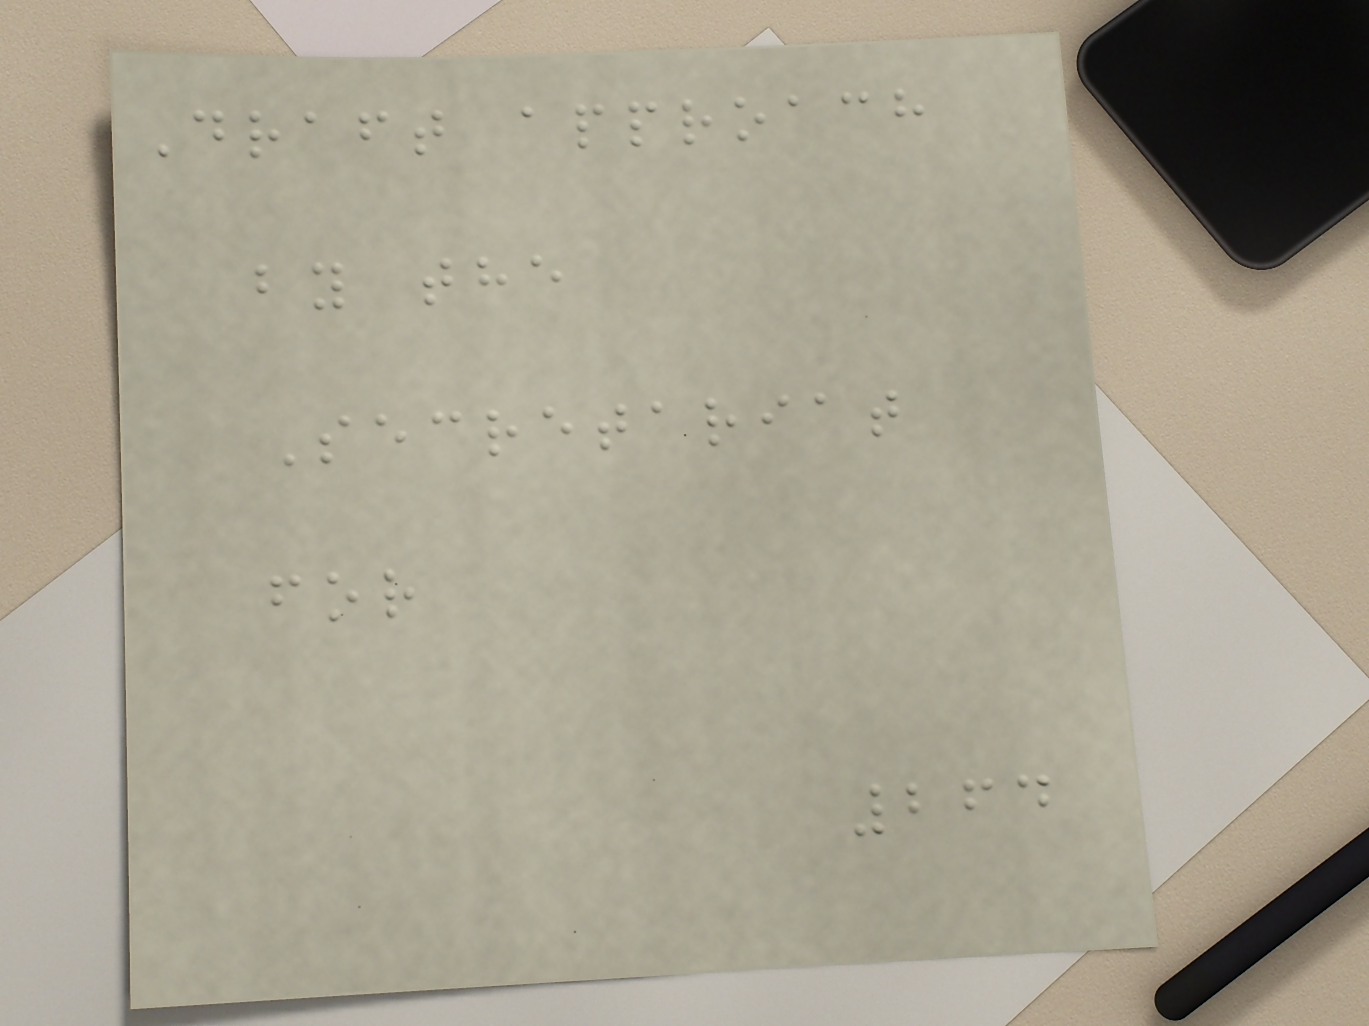Draft approach
by the
Secretariat
for
264
